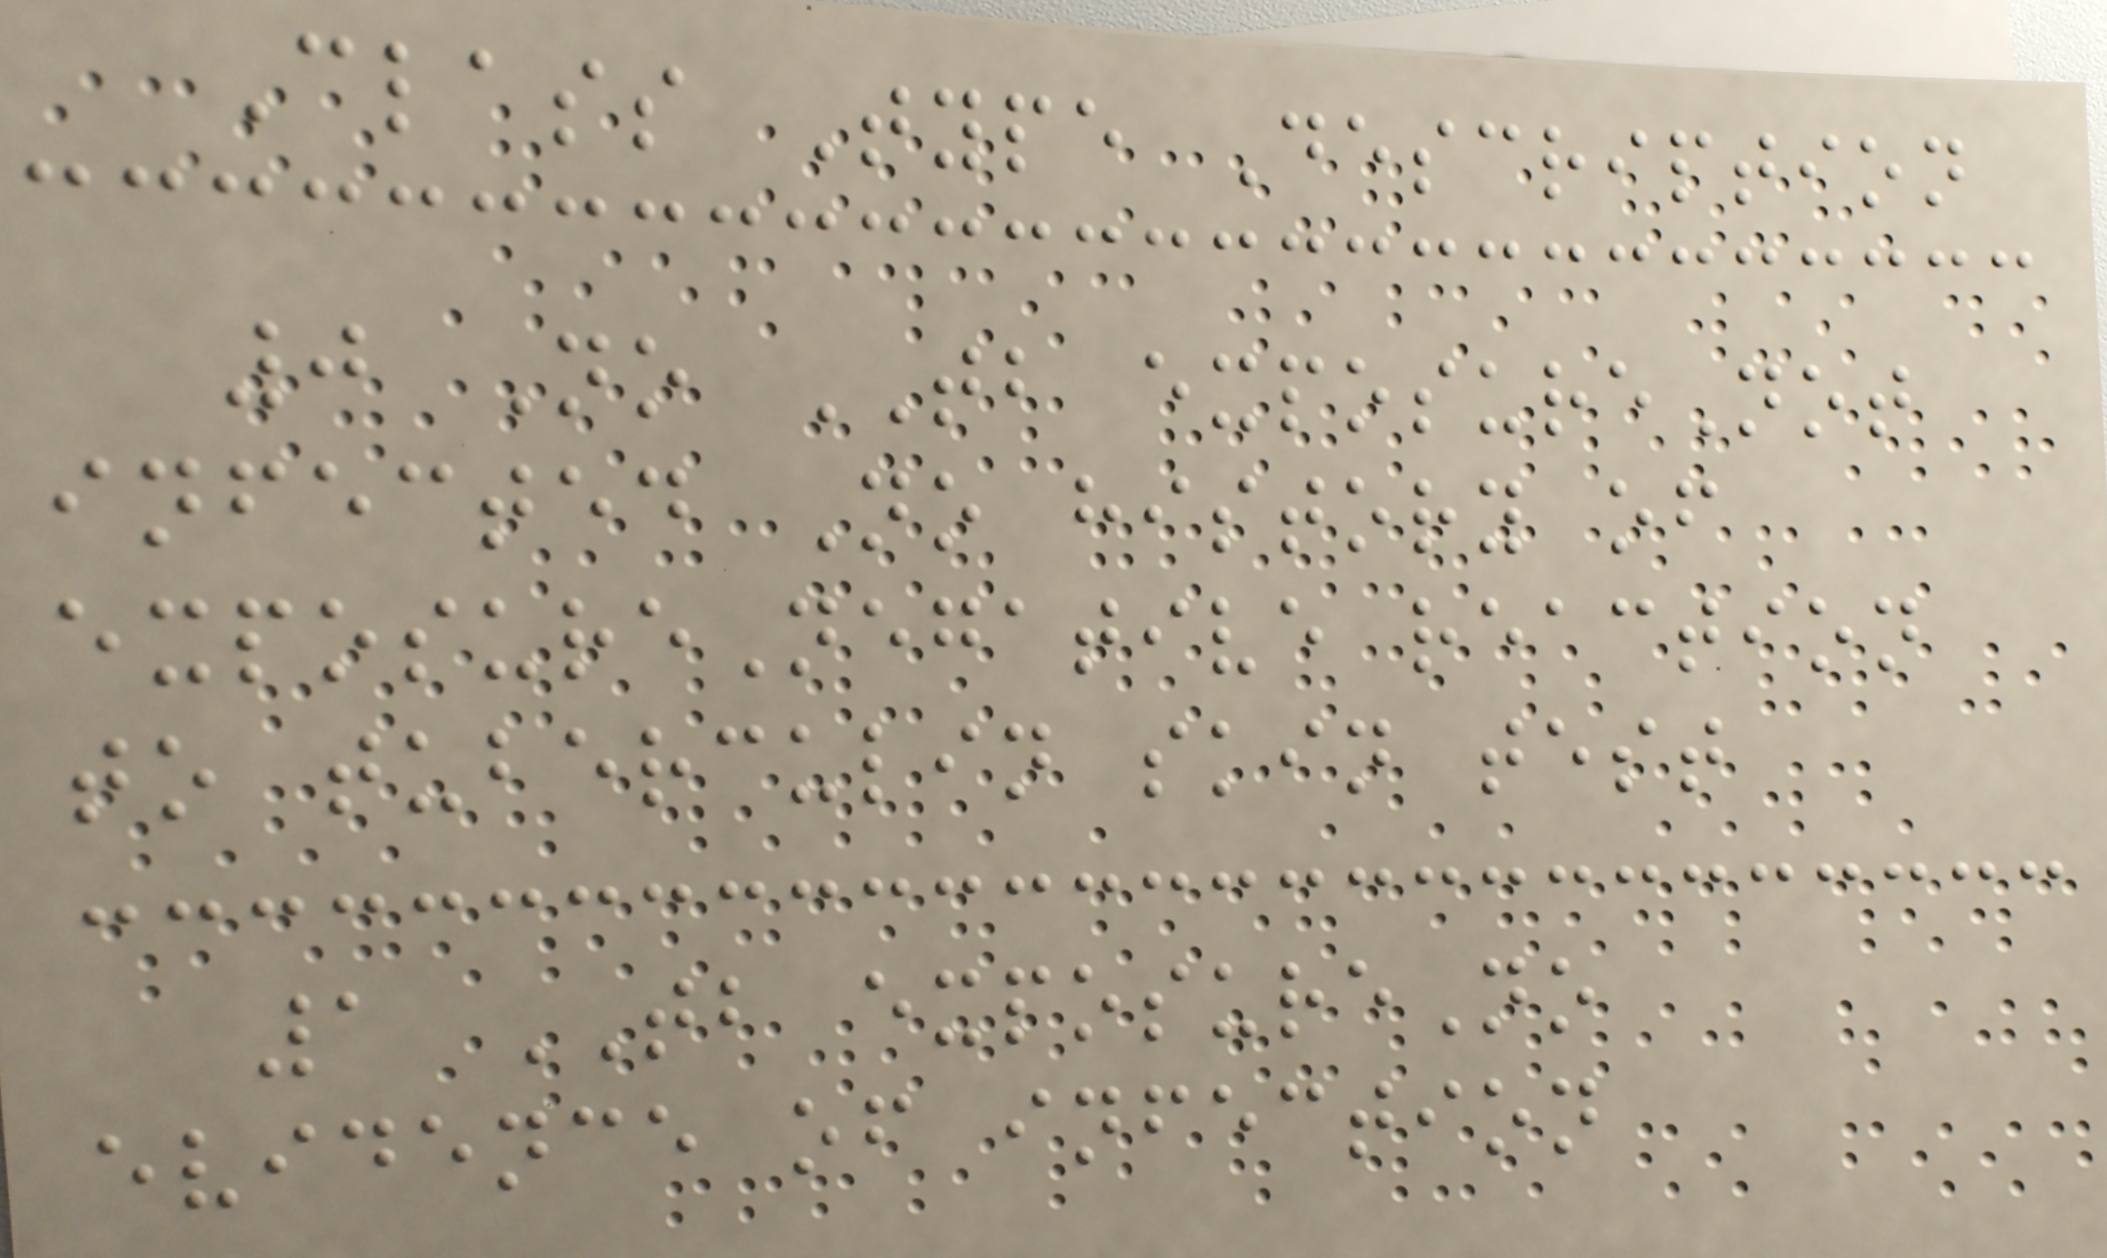Class Type Description
0 No TB exposureNot
infected No history of
exposureNegative reaction
to tuberculin skin test
1 TB exposureNo
evidence of infection
